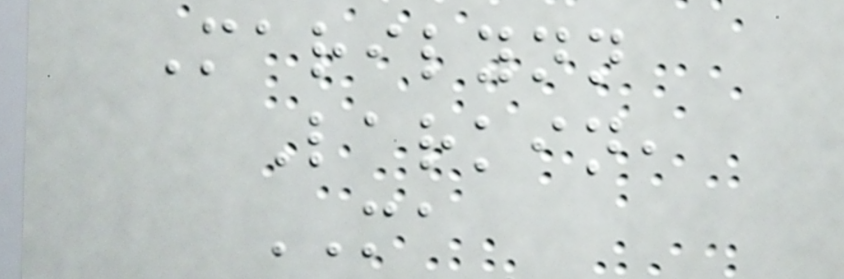Marilynn
Larkin,
MA
